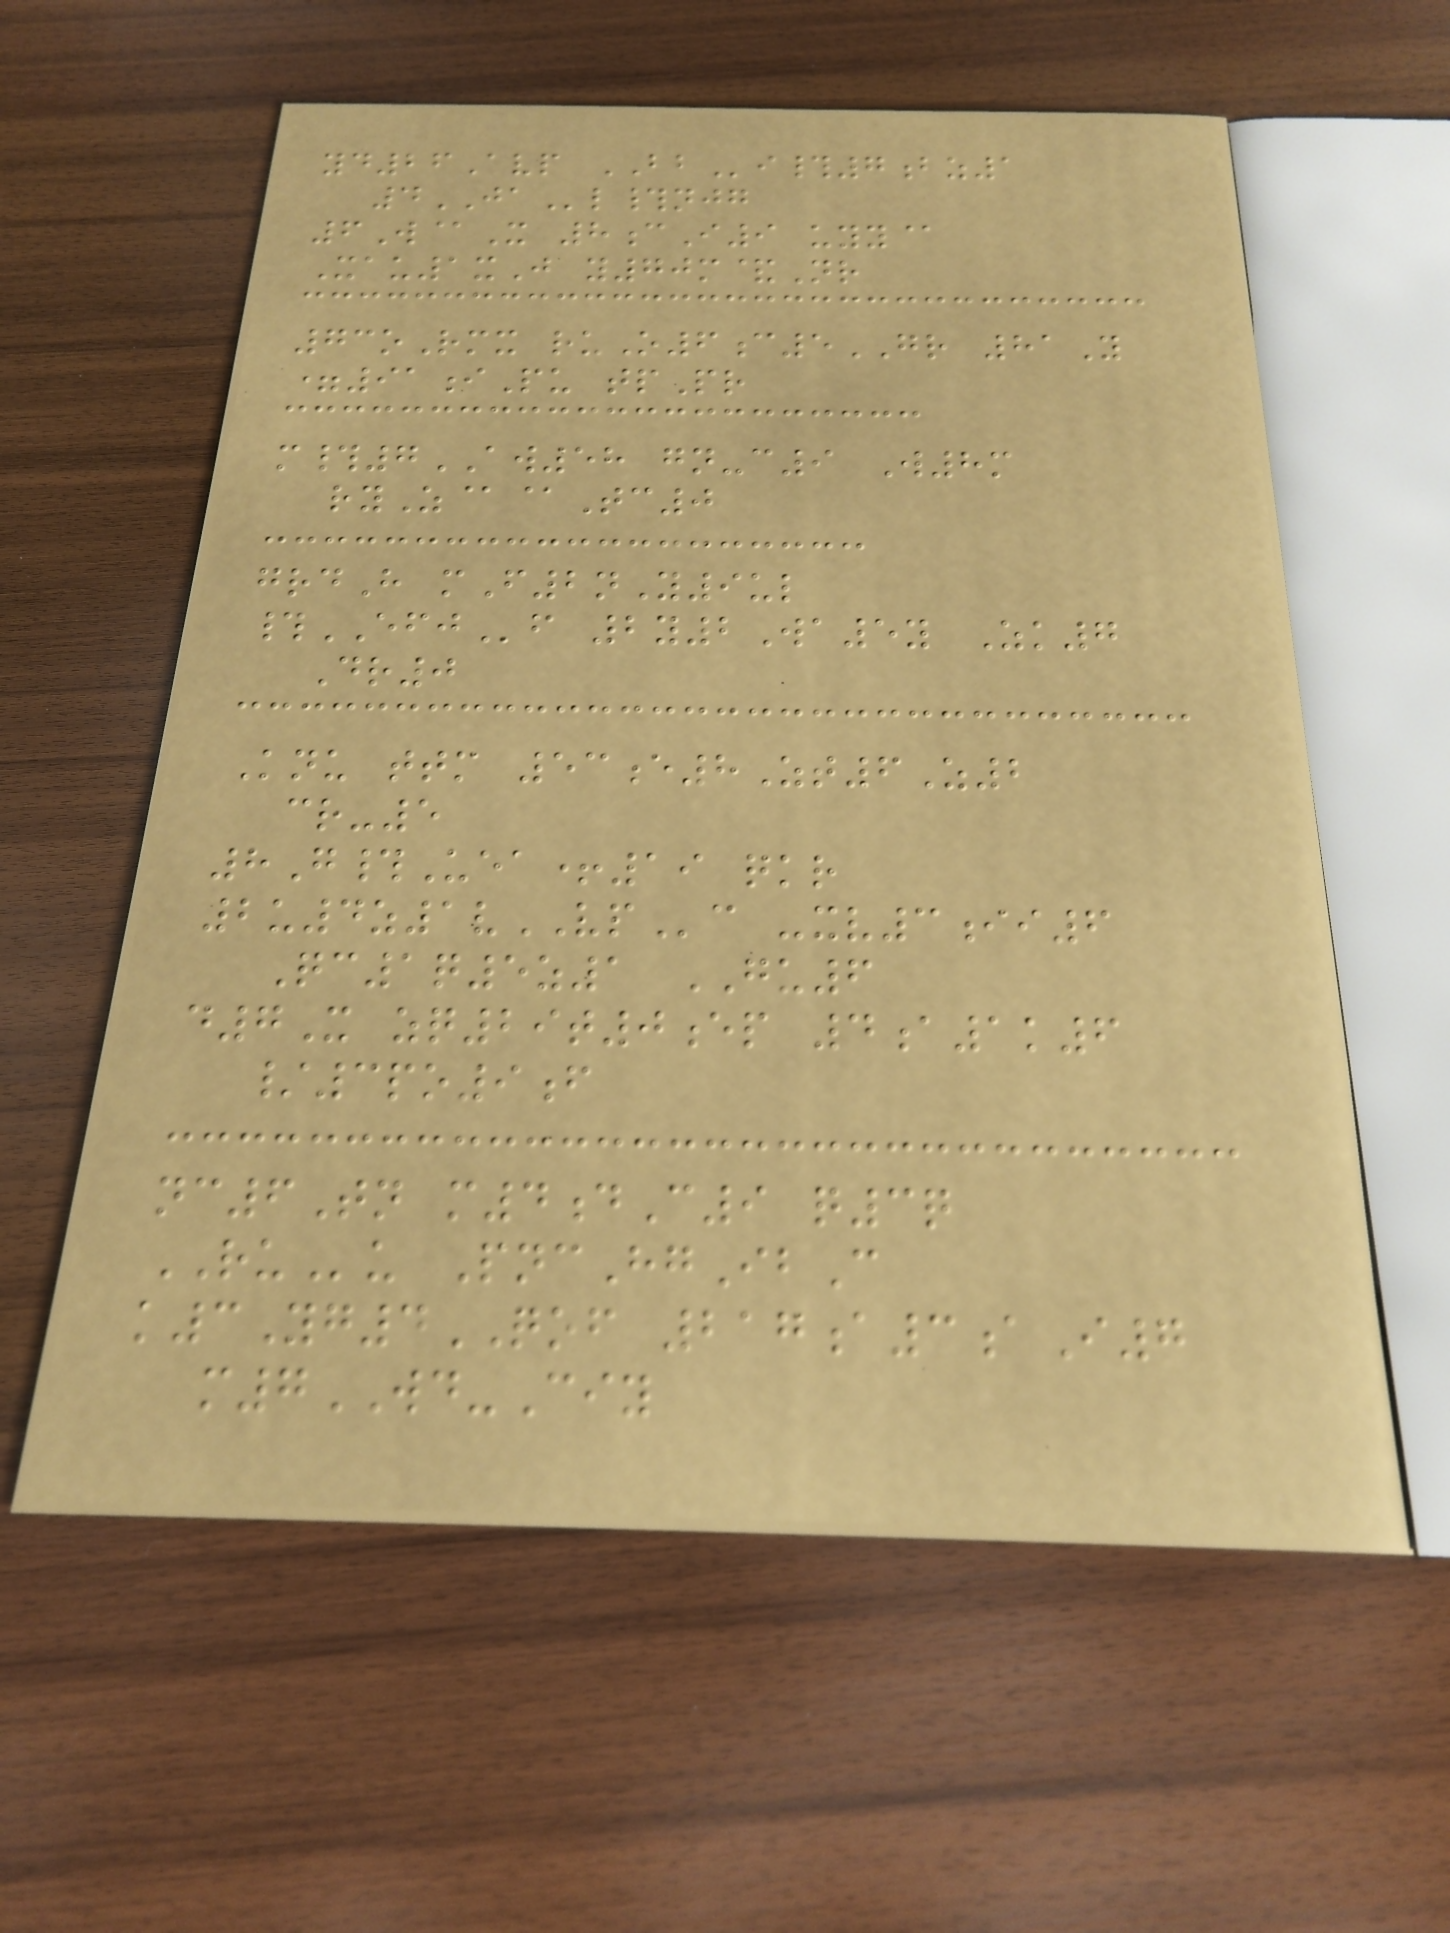yd26Avp BBi#7bz1
4JAl#njg
6W@X 8cI9 uyy@
Xau1xJ y70m&Nr
73oRmx ruO6c5GR 81Y
=91iPu tpPr
m#7AW58 gn-c9 W8m
ryZ@@Tc0
grdH mF2nY9ul
#EFJf 2y2Wa5y Zk7
Dr0
Knu ttm 53e8Zt6Z2
cr-5
8G#Uea+19 qkr
2u4z1vVPc -xv3ii6
Qc1q5z1 GU6
d7X zq29t0ep 4a1k6
/3po9f
nc6Tn m4dC9 q3q
RUu PncHgIbC
k3Yg4QOF 217a3aI7
m7WD-Ciy
